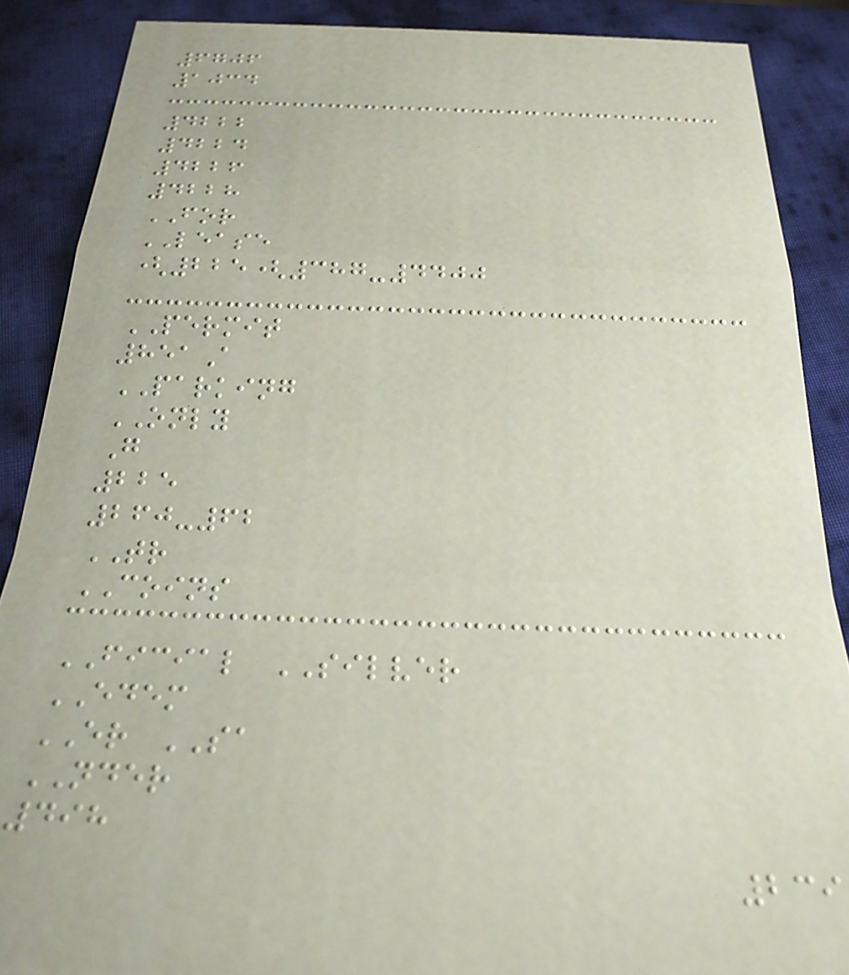6706
1034
4222
4224
4226
4228
FOR
LEASE
(225(387-4400
PERMIT
851A
PARKING
ONLY
G
225
260-62
TR
COINS
FICIAL SILVER
EDEM
ER SA
NDER
498
239
